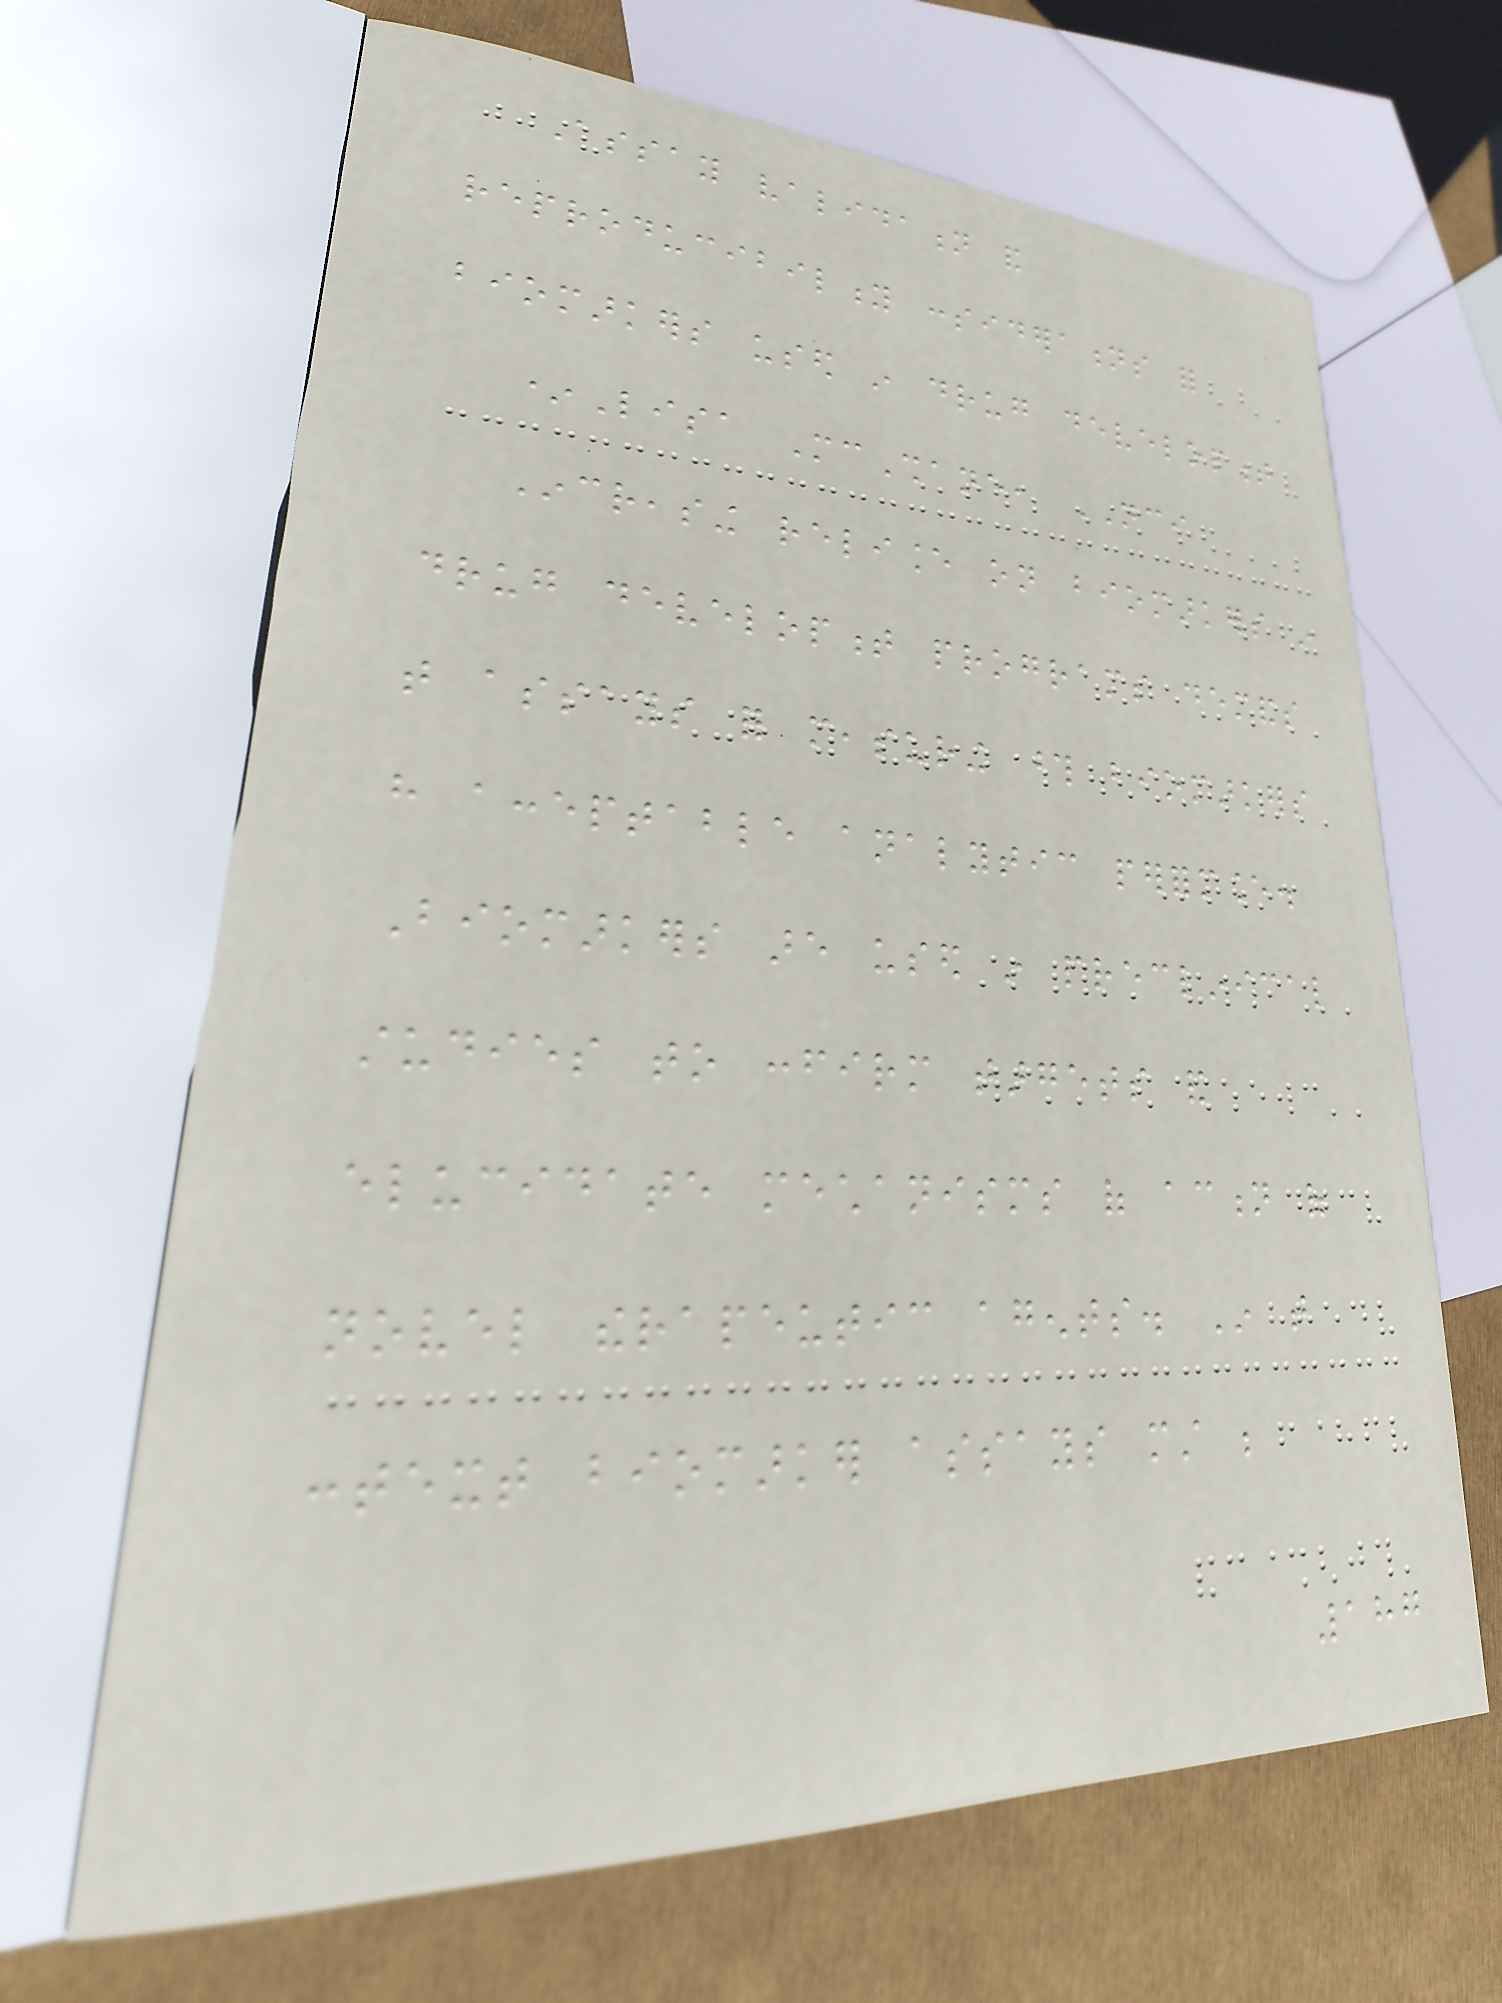Assay validation and
reproducibility considerations for
biomarkers used in drug development
*Lisa McShane, NCI
Increasing reliance on biomarkers in
drug development programs demands
that assays for measuring those biomarkers
have acceptable analytic performance.
Biomarkers are used in preclinical
studies to confirm targets and
elucidate mechanisms of action of
novel therapeutic agents. In that
context biomarker assays must be
187
